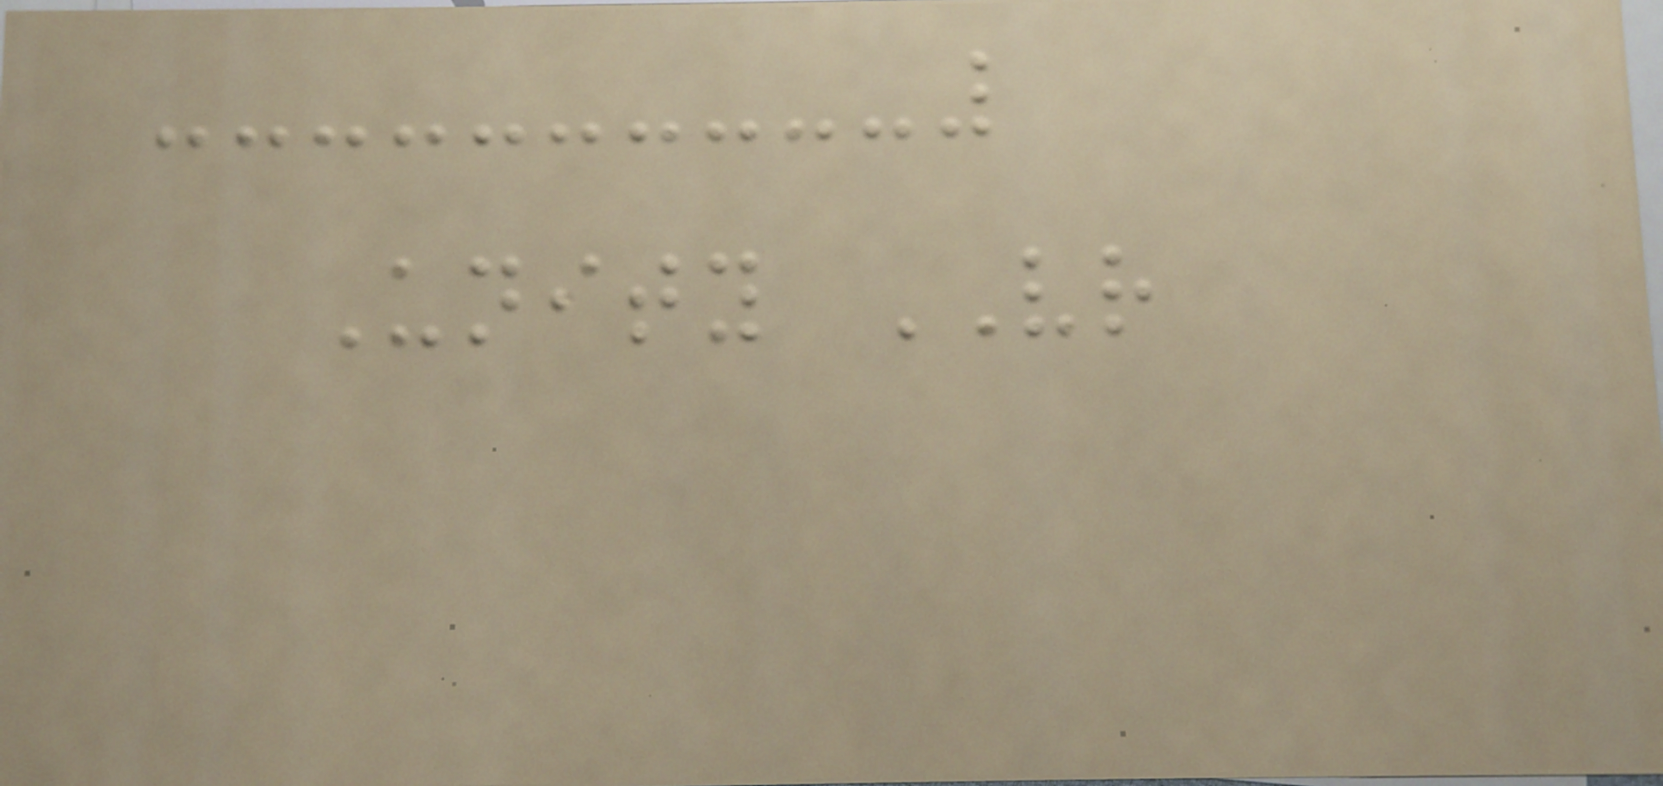Unity VR
